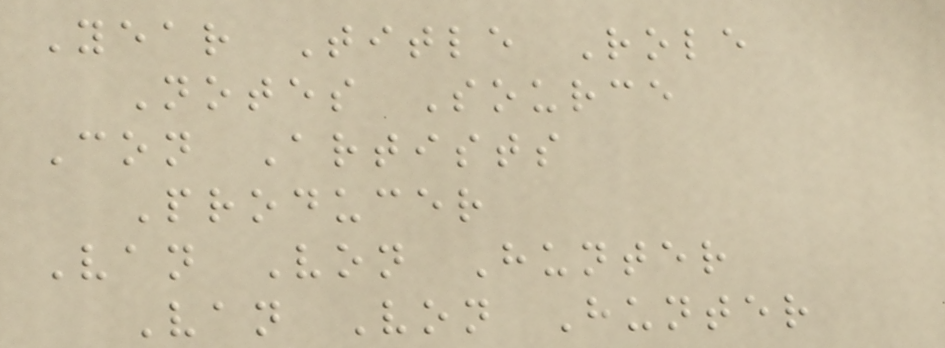Year Title Role
Notes Source
Con Artists
Producer
Van Von Hunter
Van Von Hunter
